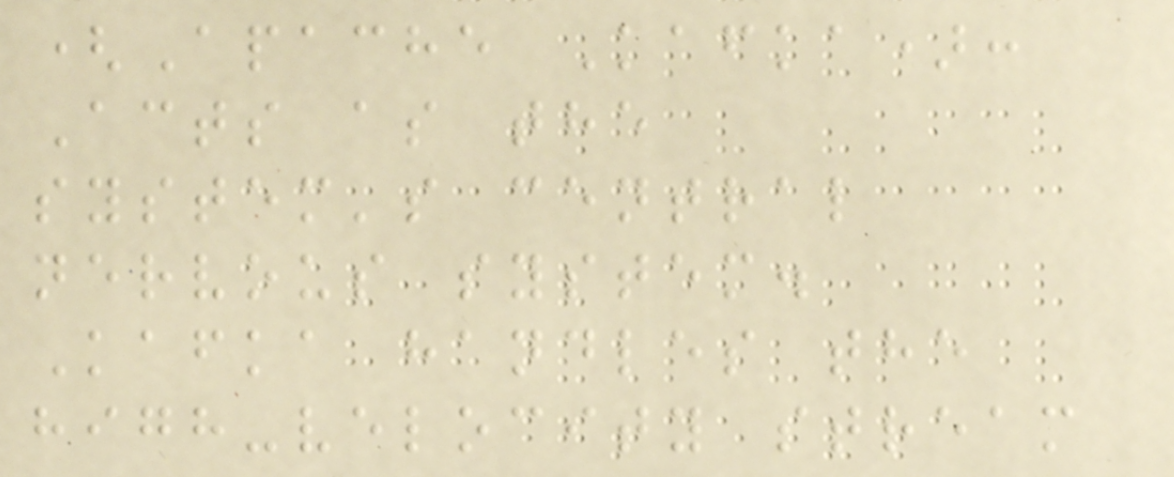(Apache Kafka):
Acts as the
system's central
nervous system.
Kafka handles the
high-velocity stream
